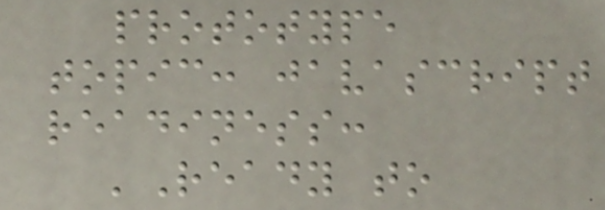prototype
topic: javascript
readiness:
'Ready to
